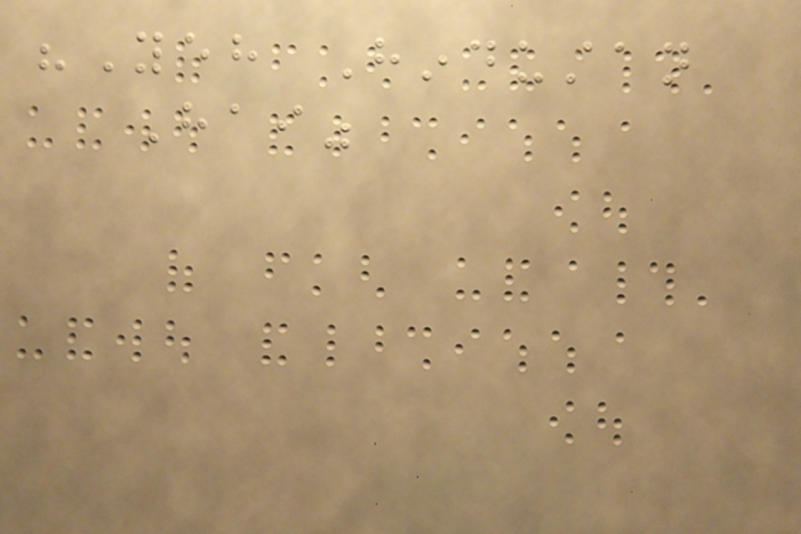"Yeh Hindustan
Hai"
